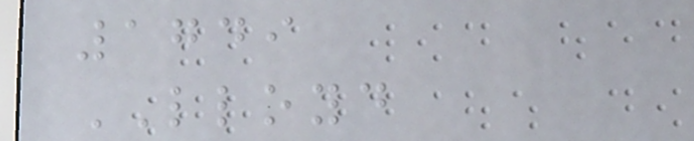1749
LLOYD
